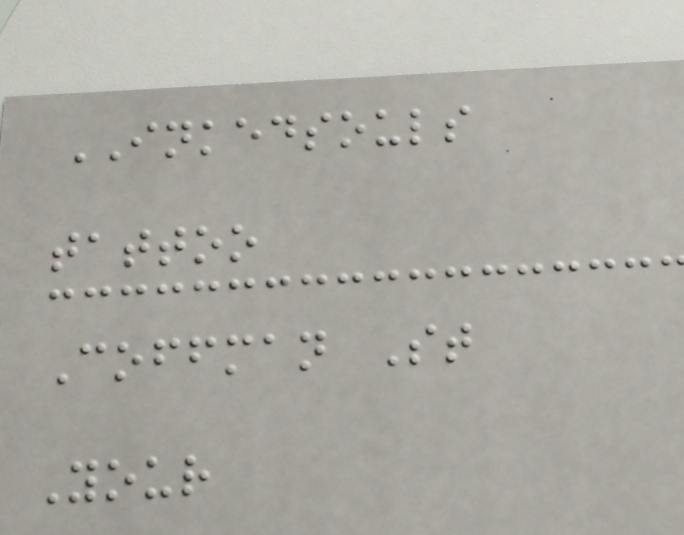INKEDSOULS
tattoo
Coffman St
Your
